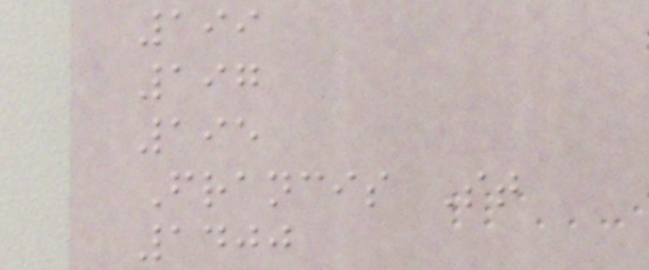199
197
195
Francis St
1400
